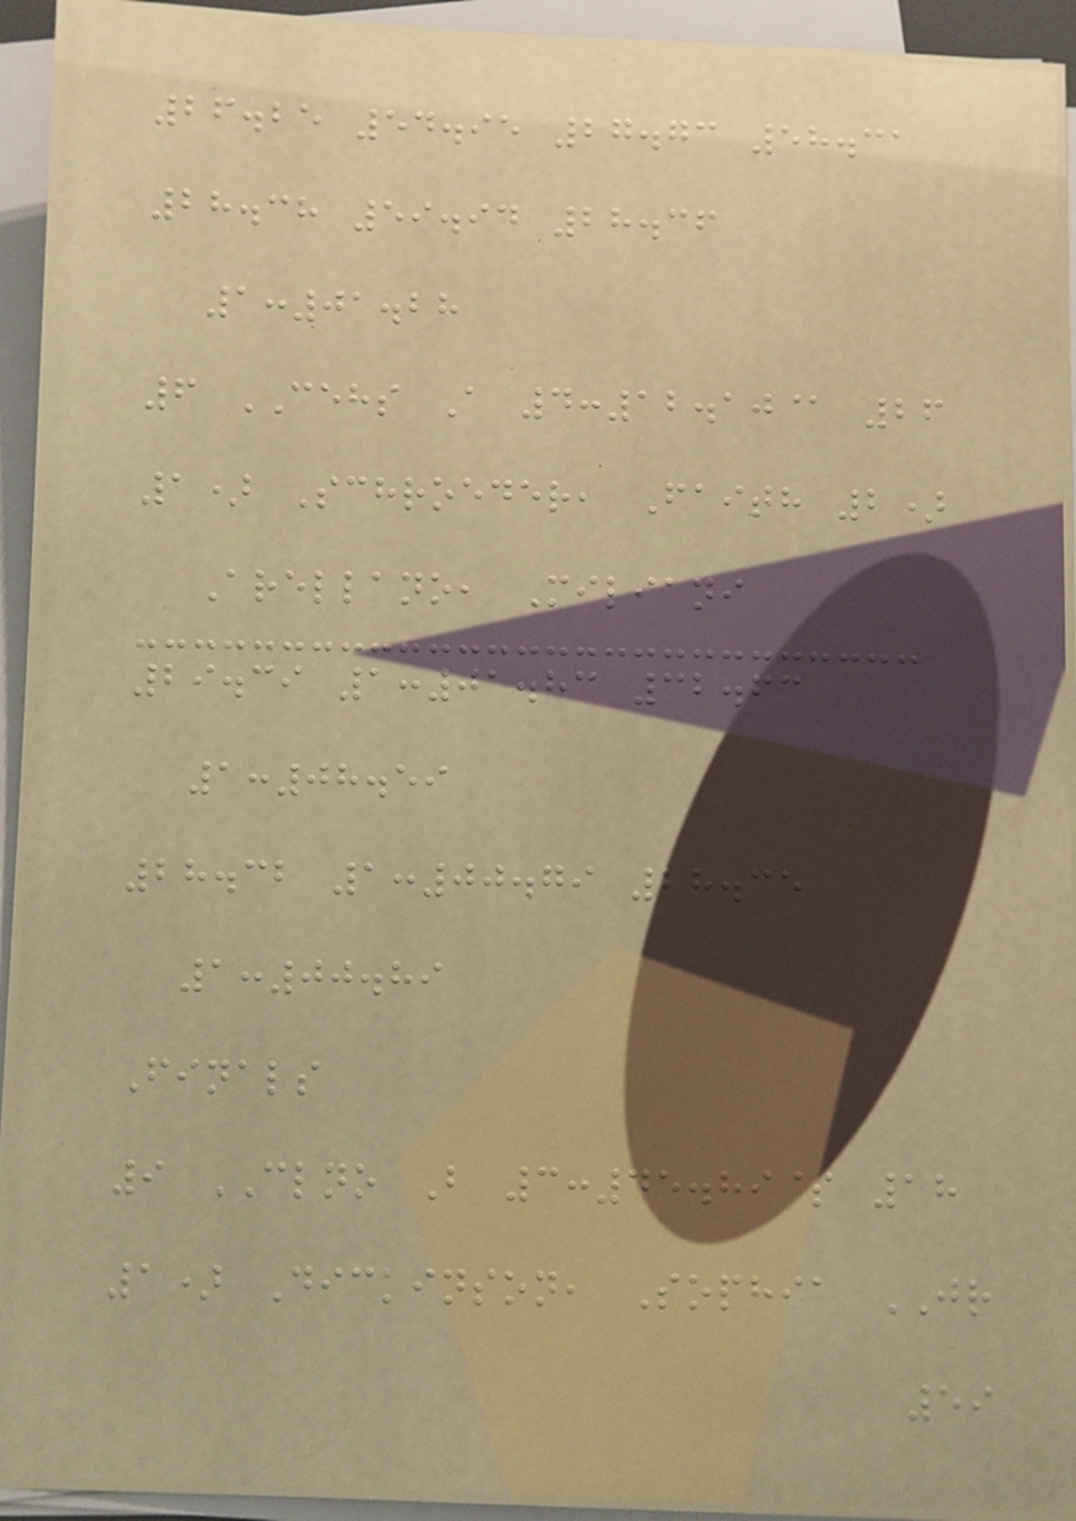26.25 54.95 27.73 58.31
28.38 59.94 28.36
1:01.28
6 CEHS A 4:12.10@ 26
1) Schroeder, Faith 2)
Arellano, Miliani
29.39 1:01.83 32.63
1:08.59
28.32 1:00.79 28.35
1:00.89
Finals
9 CLNO B 3:45.89$ 18
1) Dickinson, Sophia JR
59
